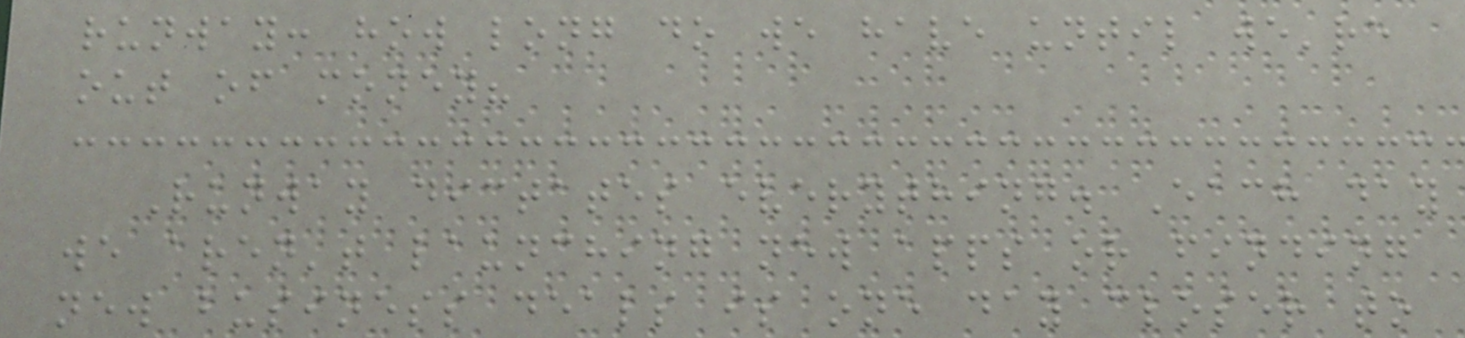runway: how long do we have until we're
out of money?
Runway dictates everything. Each day
we aren't launching new apps or finding
new business deals is one day closer to
